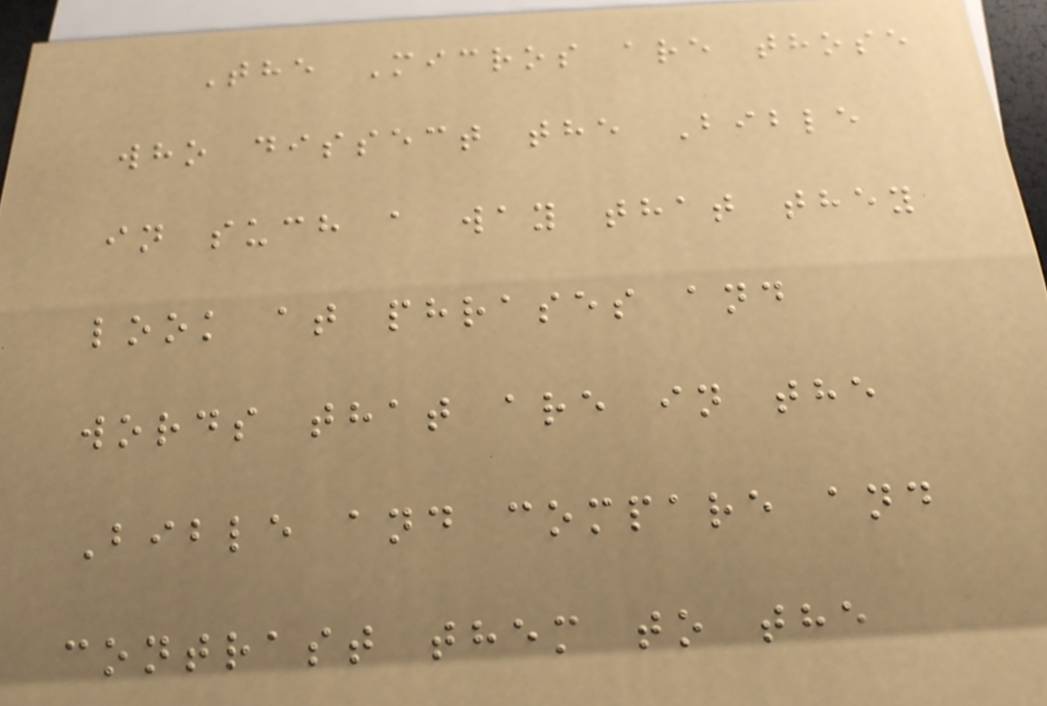The Micros are those
who dissect the Bible
in such a way that they
look at phrases and
words that are in the
Bible and compare and
contrast them to the
